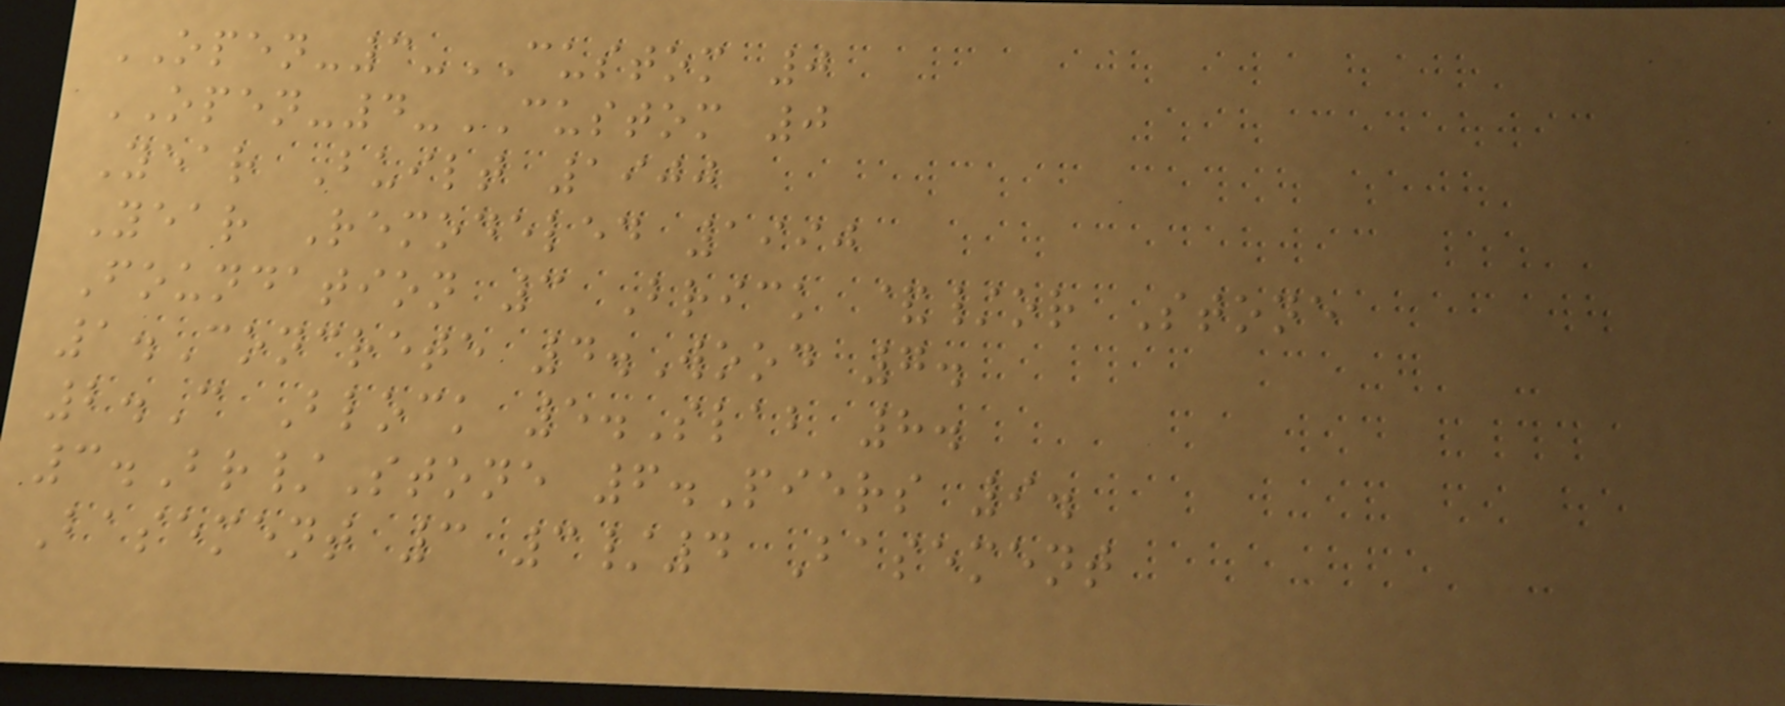OPEN-3-CUSTOM 0
OPEN-4-CUSTOM 0
Year Built 1900
Year Remodeled 1990
Foundation 3 Brick &/or Stone
1.Concrete 4.Wood 7.
2.C Block 5.Slab 8.
3.Br/Stone 6.Piers 9.
Basement 3 3/4 Basement
